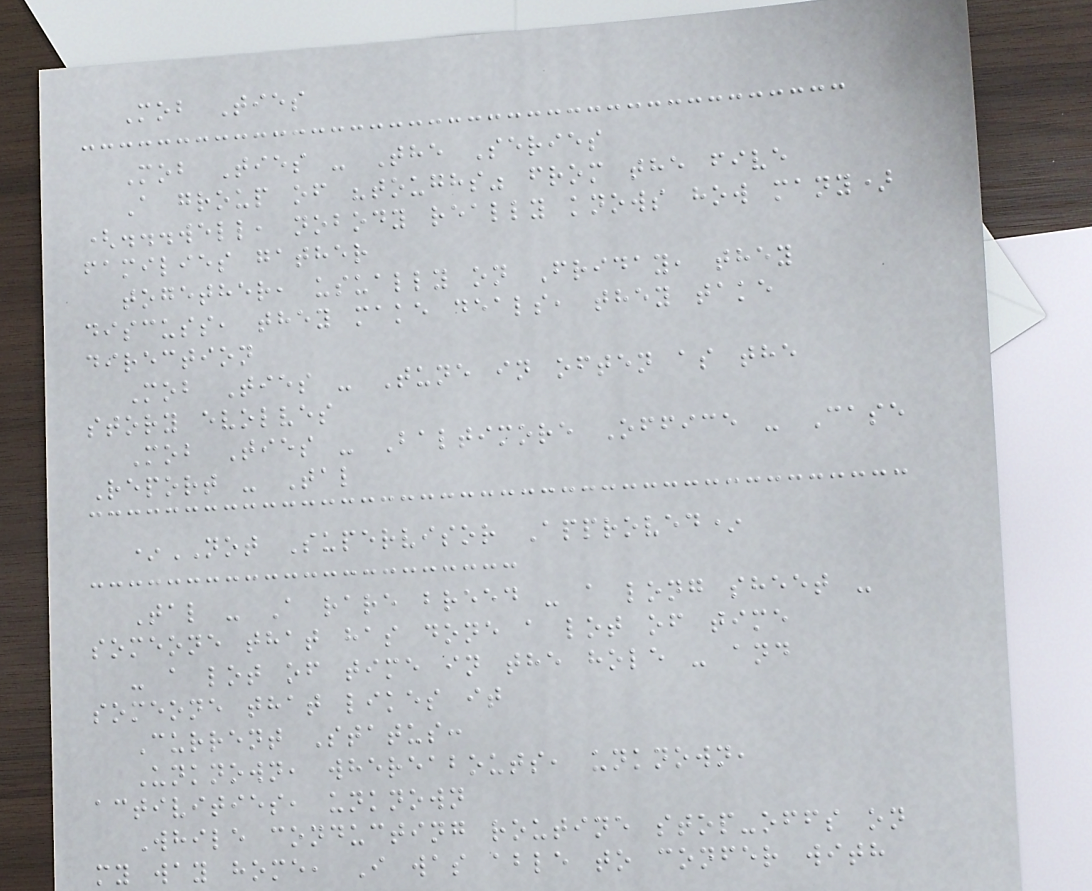Mob Ties
Mob Ties - The Series
A group of "toughs" from the five
(...well, nobody really knows how many)
families gather
together, usually on Friday, they
discuss, they make deals, they take
direction
Mob Ties - Tune in often as the
story evolves
Mob Ties - Baltimore Office - Case
Report - Tal
*NOT Supervisor Approved*
Tal - A rare breed - a long sheet -
someone that has done a lot of time
- a lot of time in the hole - and
someone that likes it
Current Status:
Unknown, whereabouts, unknown,
activities, unknown
While conducting routine stop-offs on
my way home, I was able to confer with
